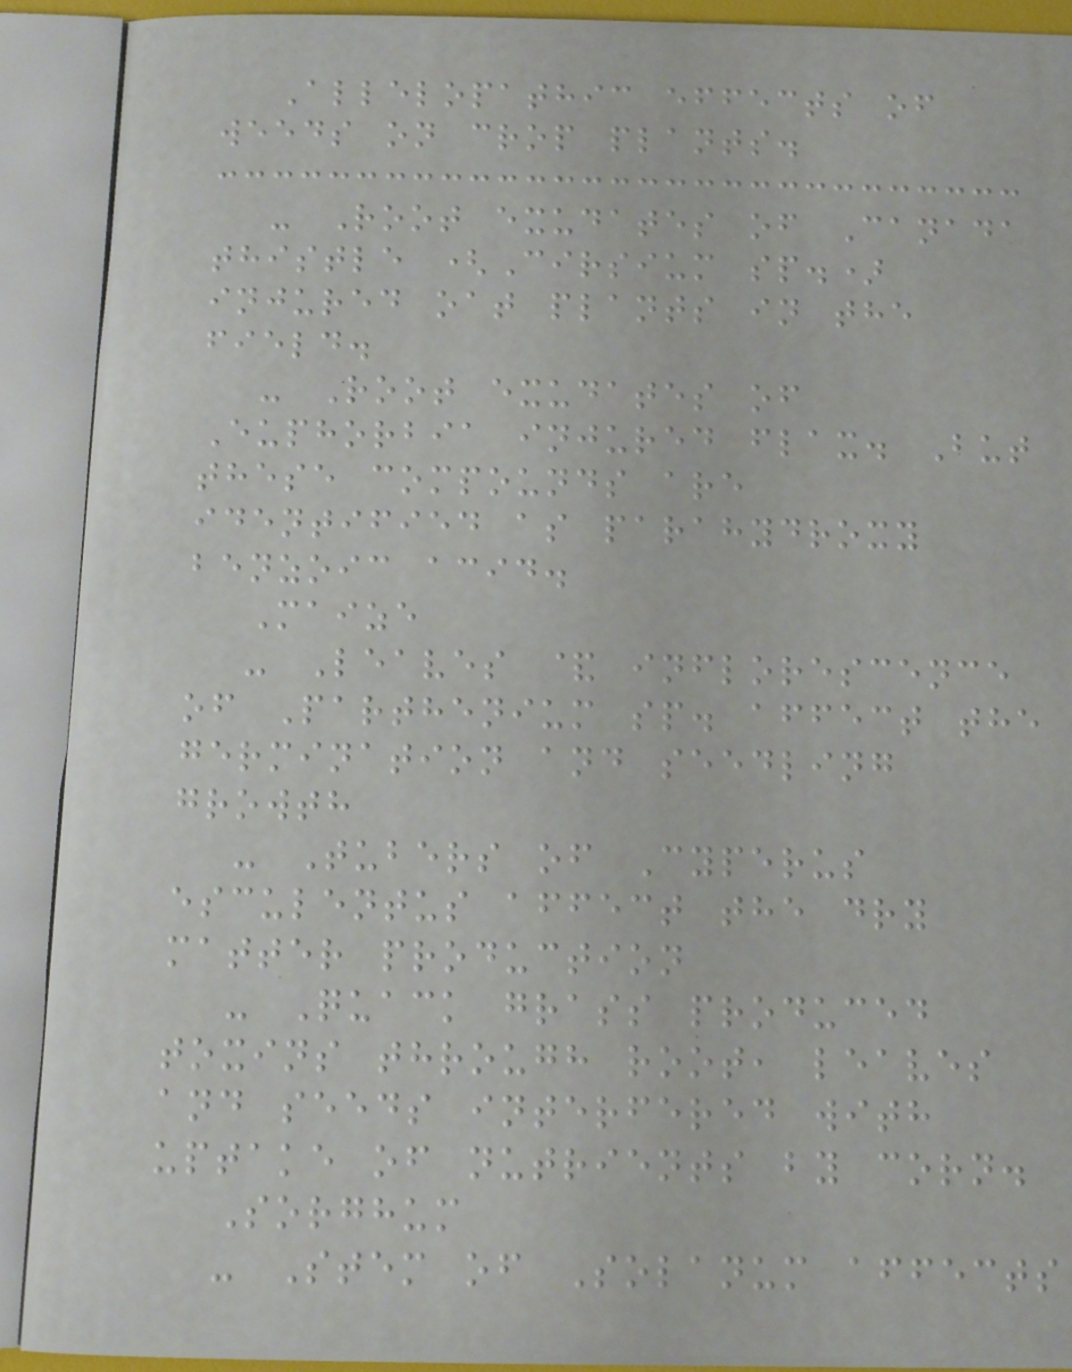Allelopathic effects of
weeds on crop plants.
- Root exudates of Canada
thistle (Cirsium sp.)
injured oat plants in the
field.
- Root exudates of
Euphorbia injured flax. But
these compounds are
identified as parahydroxy
benzoic acid.
Maize
- Leaves & inflorescence
of Parthenium sp. affect the
germination and seedling
growth
- Tubers of Cyperus
esculentus affect the dry
matter production
- Quack grass produced
toxins through root, leaves
and seeds interfered with
uptake of nutrients by corn.
Sorghum
- Stem of Solanum affects
